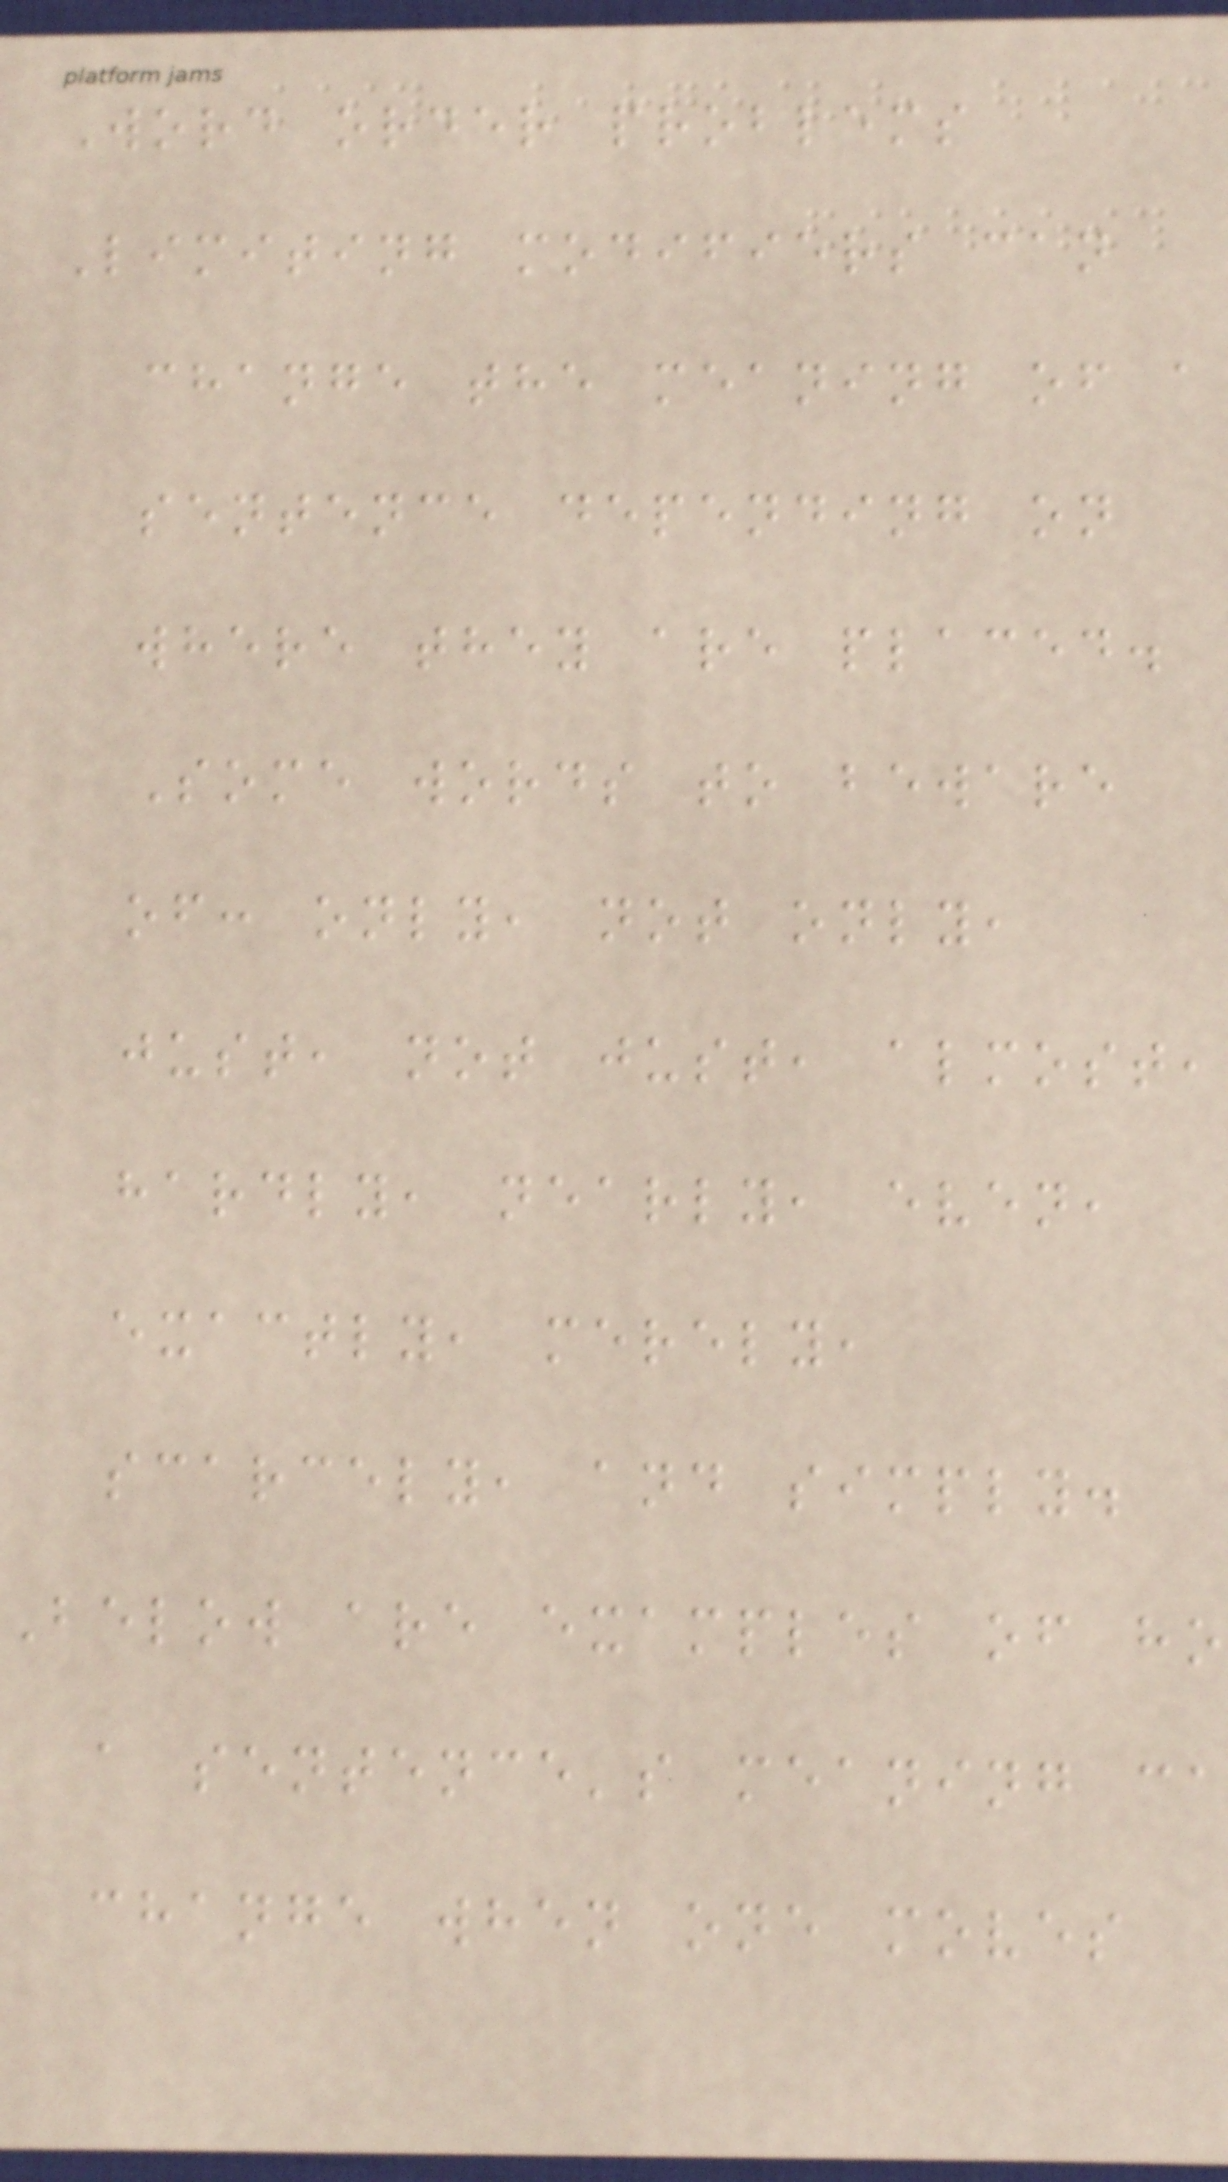Word order problems
Limiting modifiers can
change the meaning of a
sentence depending on
where they are placed.
Some words to beware
of: only, not only,
just, not just, almost,
hardly, nearly, even,
exactly, merely,
scarcely, and simply.
Below are examples of ho
a sentence's meaning ca
change when one moves
